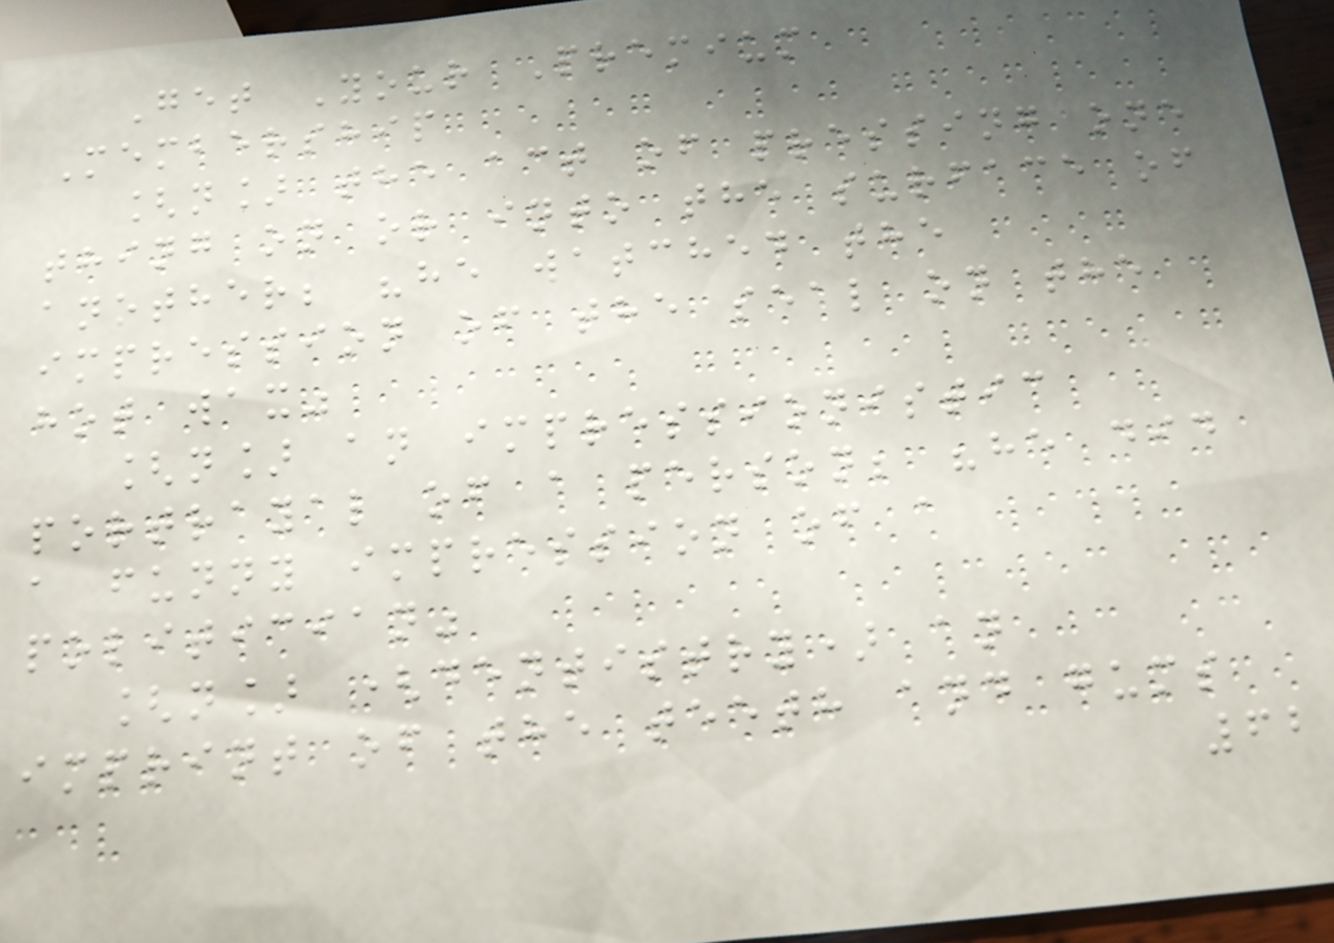Get Your Premium
Membership
[n] the act of pressing one
thing on or into the surface of
another; "he watched the
impression of the seal on the
hot wax"
[n] an impressionistic
portrayal of a person; "he did
a funny impression of a
politician"
[n] (dentistry) an
imprint of the teeth and gums
62
